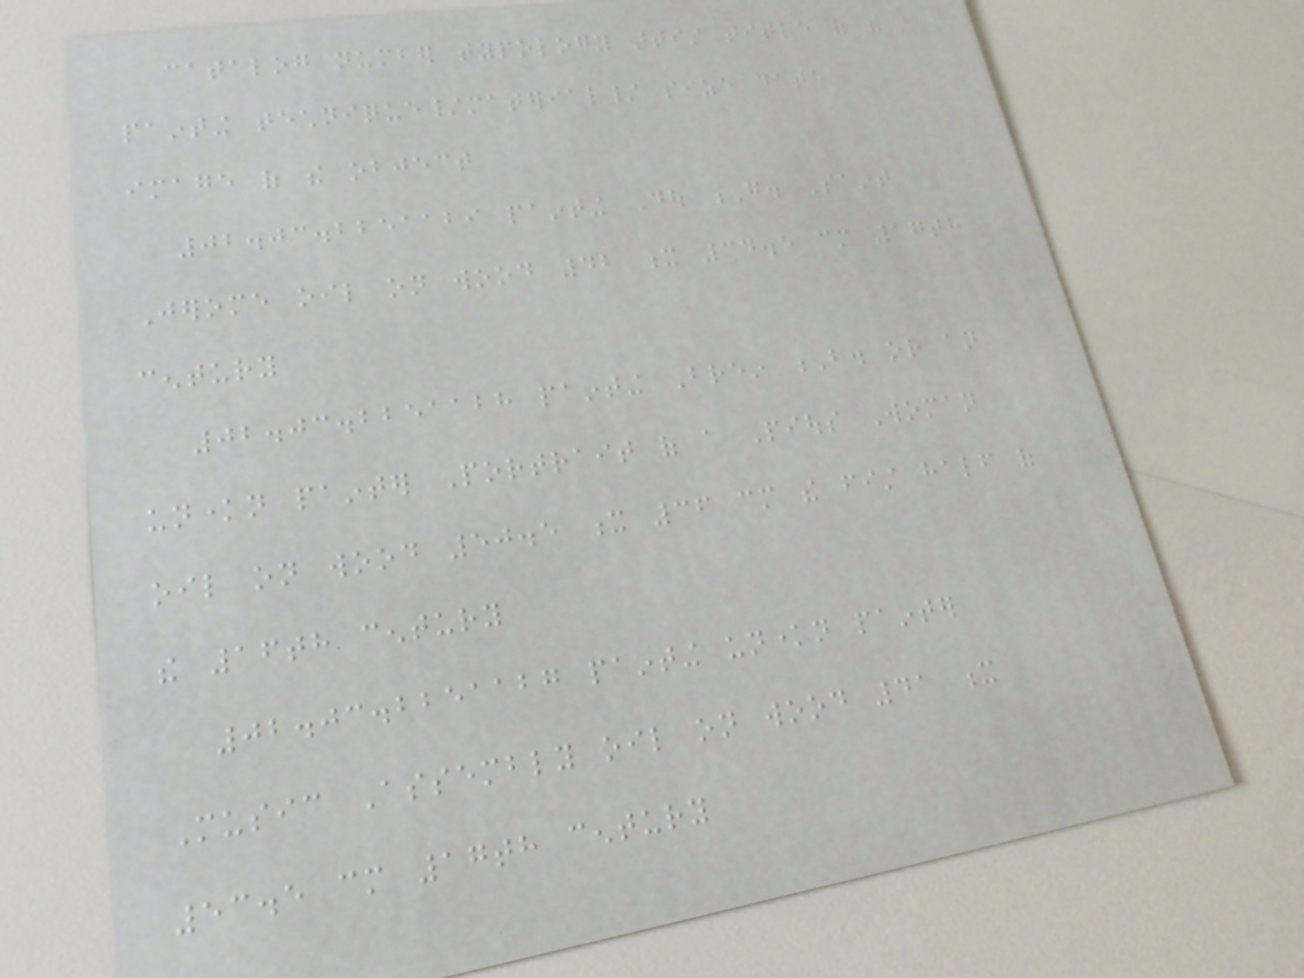catalog number typology artist title of the
painting technique/material/ size date
image of the object
02.03.2251129 painting Dou G. Saint
Jerome oil on wood 42 x 34.5 cm 17th
century
02.03.2251128 painting Brein B. or an
unknown painter Portrait of a Pious Woman
oil on wood 50.5 x 36 cm the fist half of
the 16th century
02.03.2251127 painting unknown painter
Music Assembly oil on wood 41 x
53.5 cm 17th century
